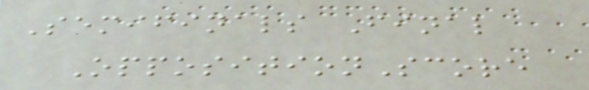Semifinals Final
OppositionScore
